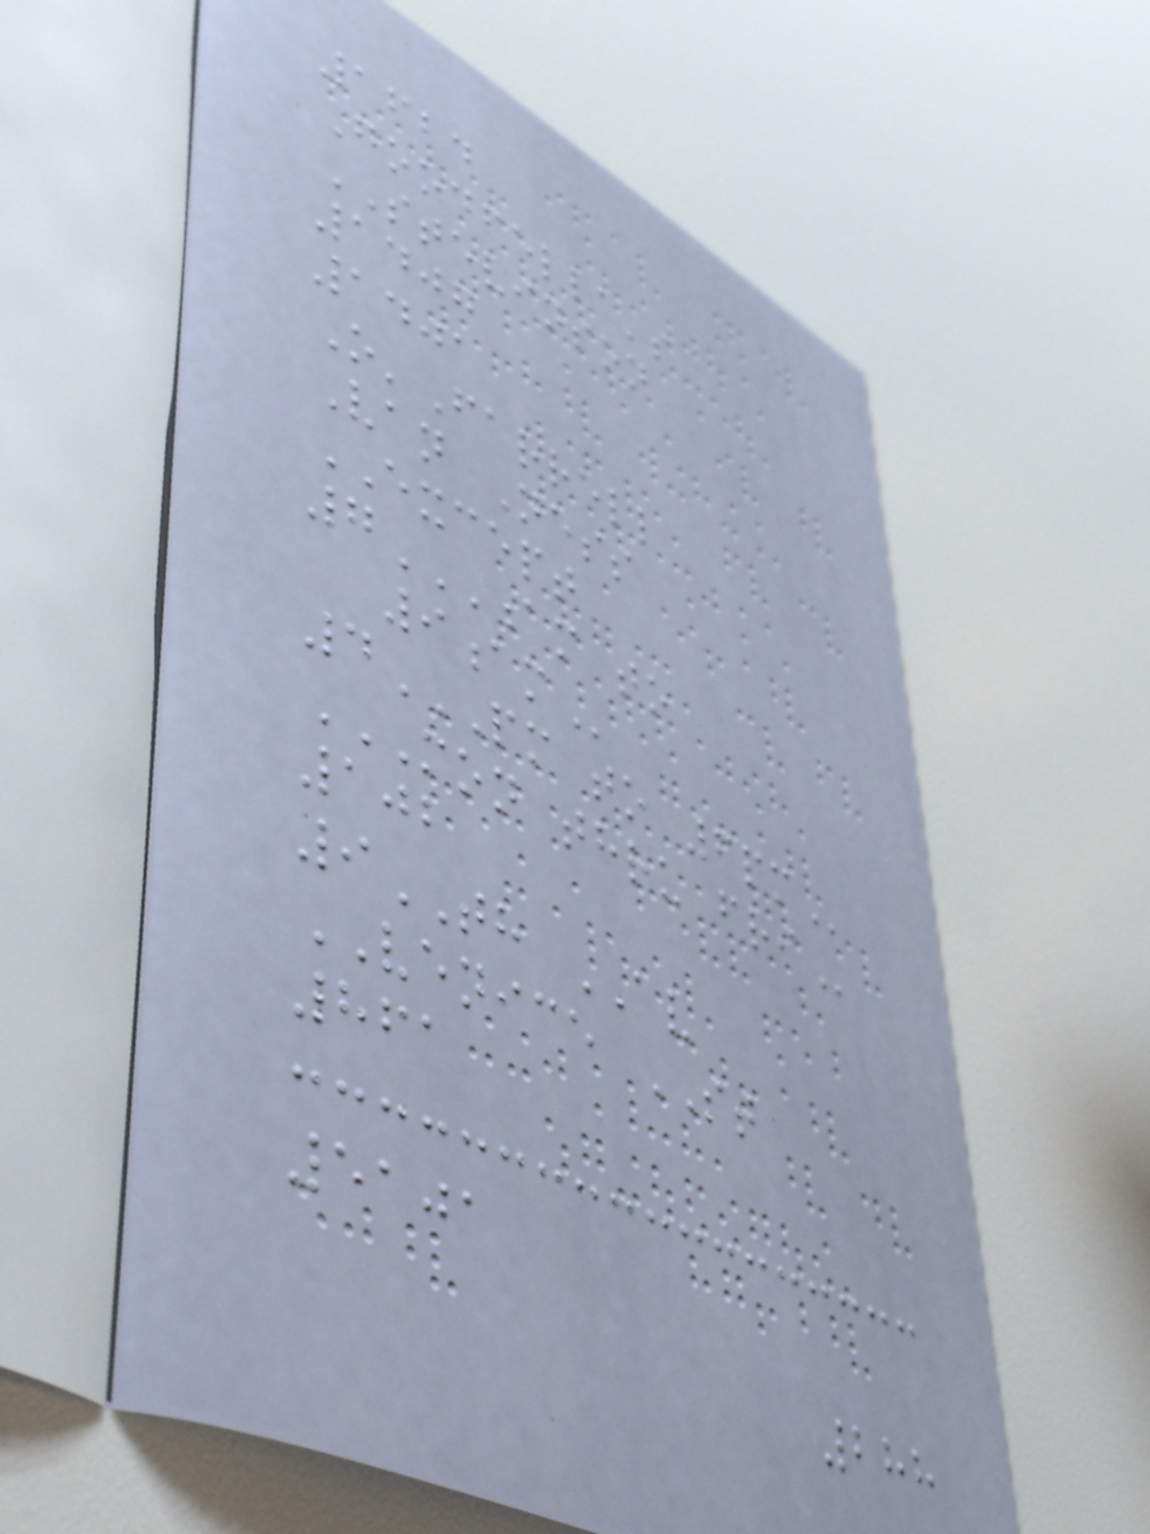1624
Goodfella's
STEVINSON
1407
1401
O'Farrell
Van Ness
EXCEPT
7AM TO
9AM
4PM TO 6PM
MON THRU FRI
102
9TH AV
VENICE ST
861
5101
288
